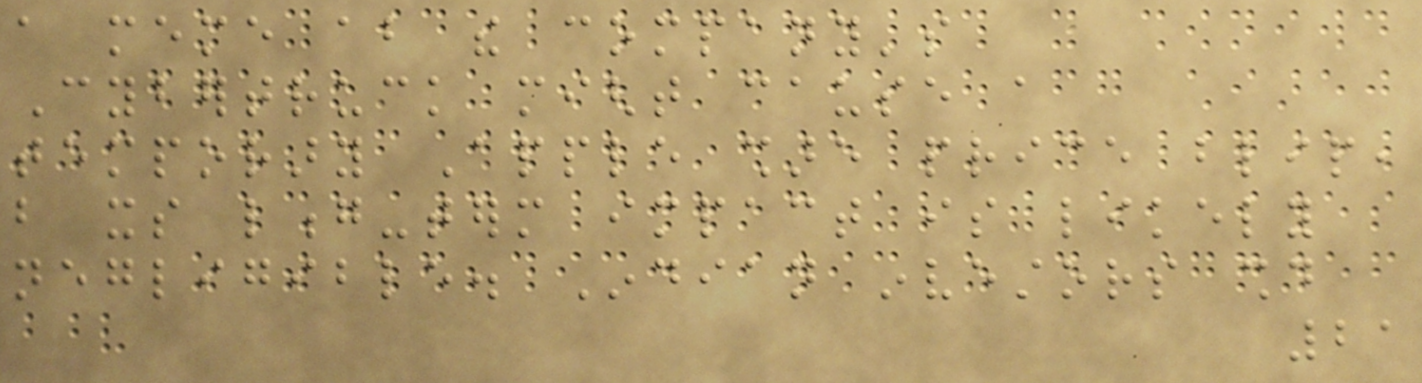a meme about the company's
Cybertruck might cause a
temporary Apple share price blip,
but its long-term impact is likely
negligible. Indian investors should
21
